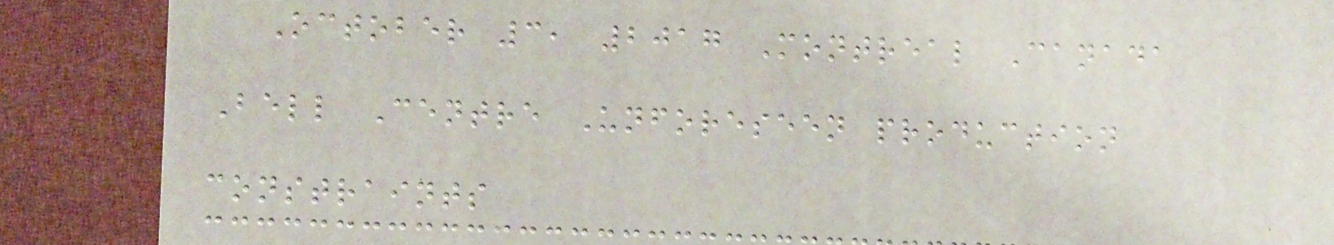October 3, 2017 Montreal Canada
Bell Centre Unforeseen production
constraints
